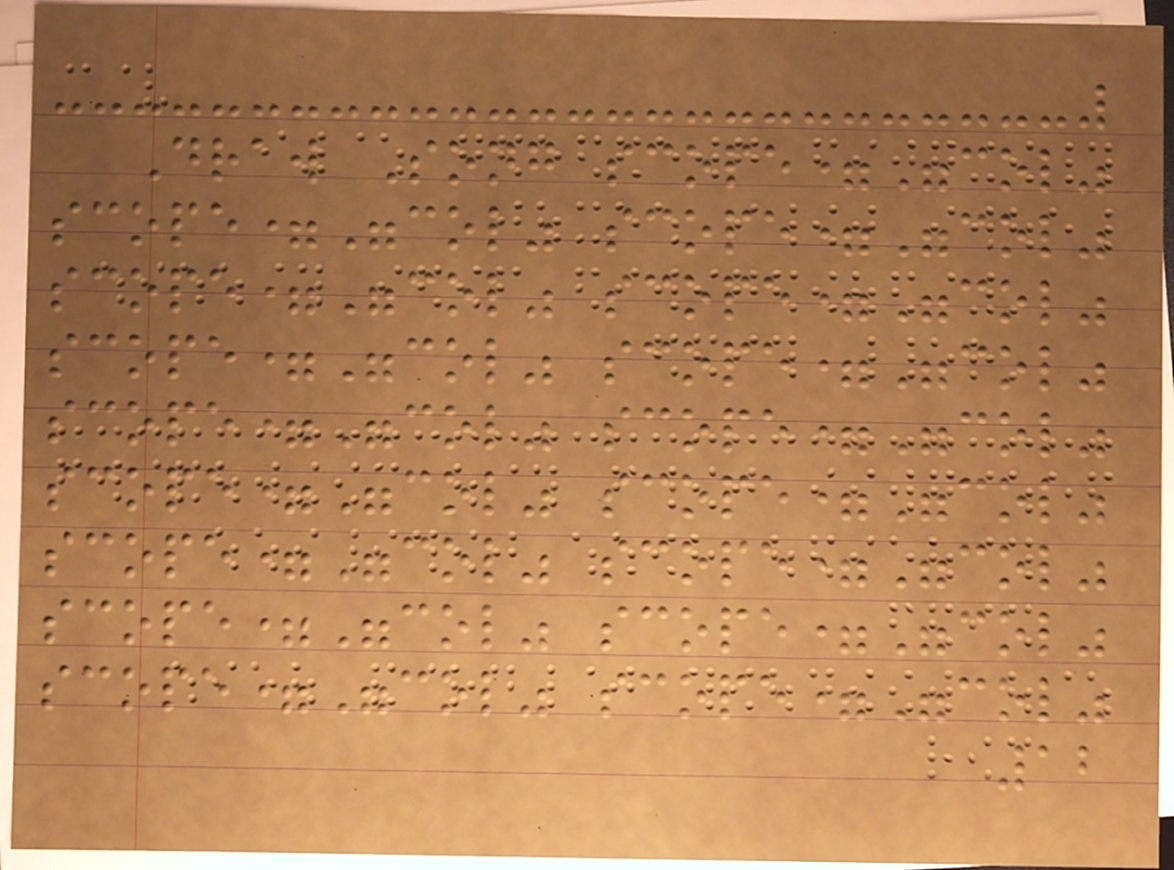Draw Song scope="col"
scope="col" scope="col"
scope="col" scope="col"
scope="col" scope="col"
scope="col" scope="col"
scope="col" scope="col"
scope="col" scope="col"
scope="col" scope="col"
scope="col" scope="col"
12
